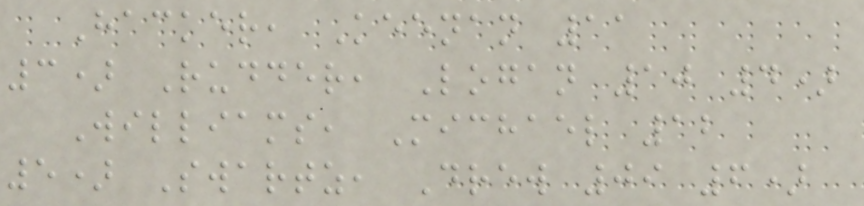Hacker, Keenan 11
3) Rudder, Logan 10 4)
Williams, Michael 12
5) Swartz, Drew 09 6)
